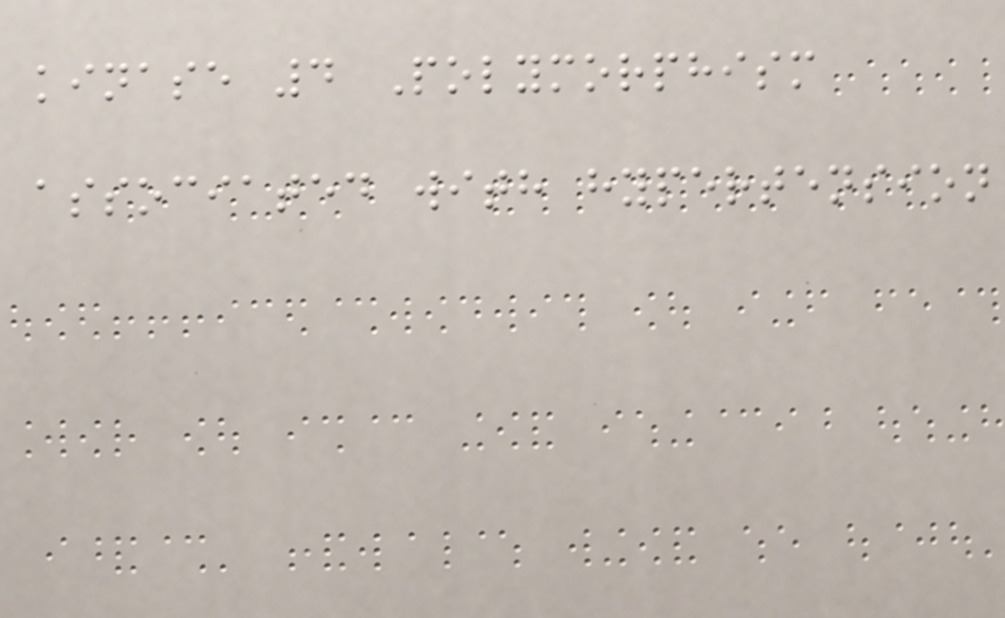kinase 4 Polymorphism
associated with hypertension
